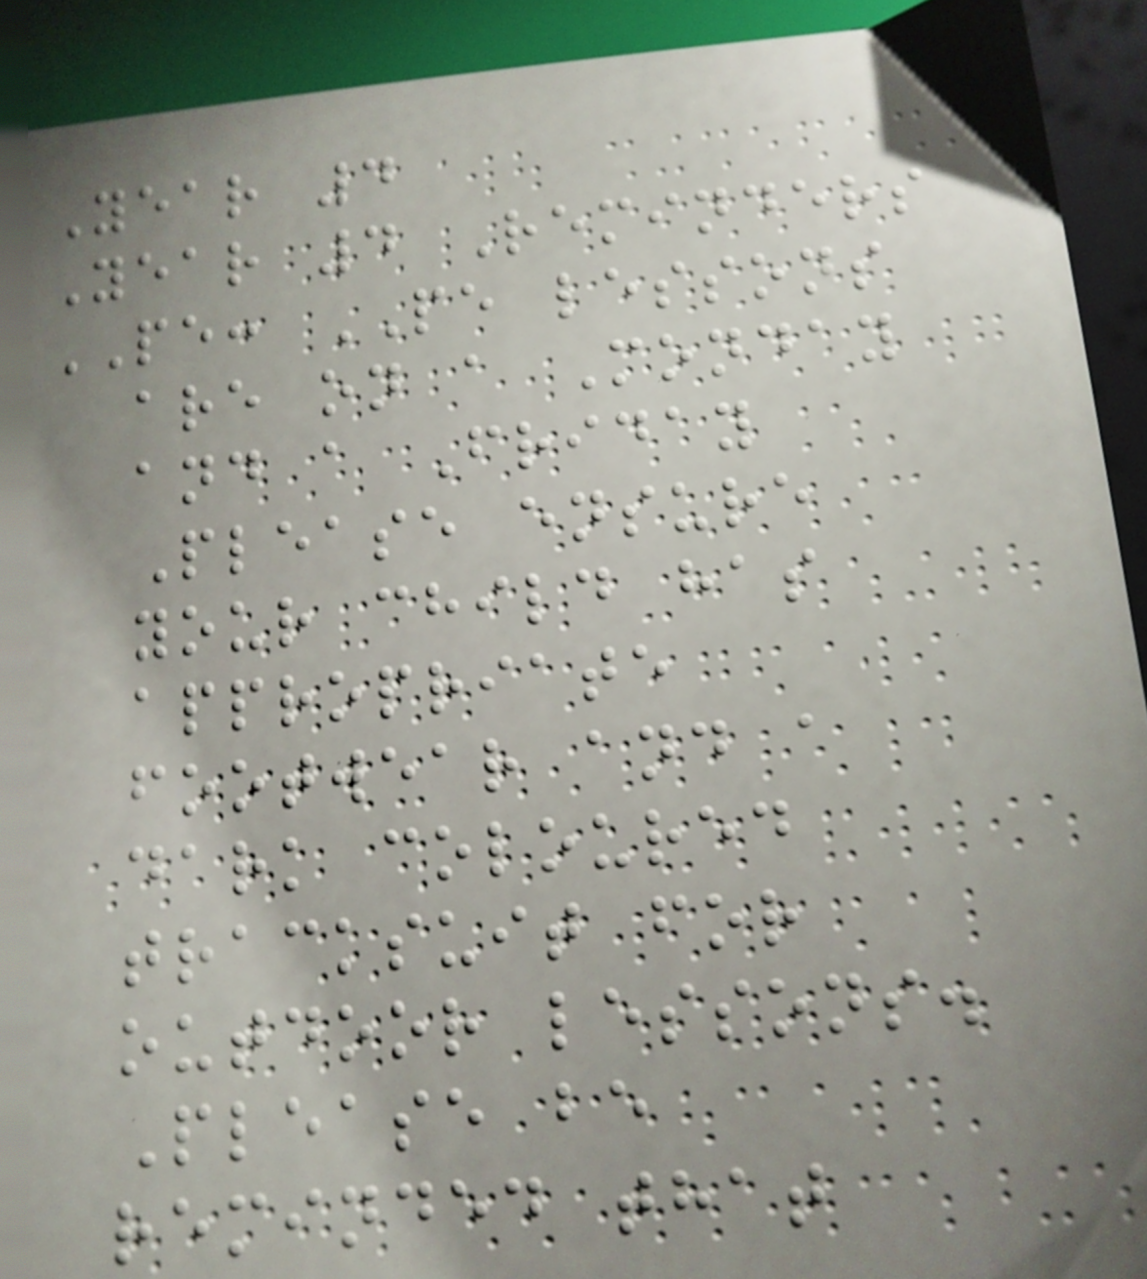Year 4
Year 4 Reminders
PE: PE lessons
are on a Monday
and a Friday
Please ensure
your child has
appropriate
footwear and a
dark coloured
tracksuit for
outdoor lessons.
Please be
reminded that
